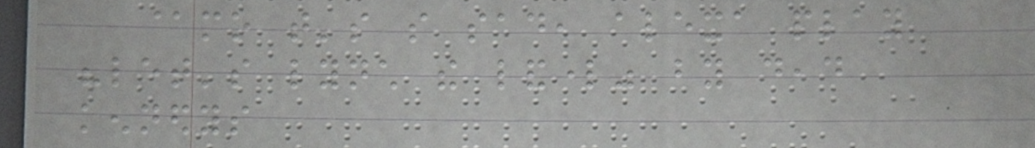@mo that's so sad, alexa play
"let's lynch the landlord" by dead
kennedys
